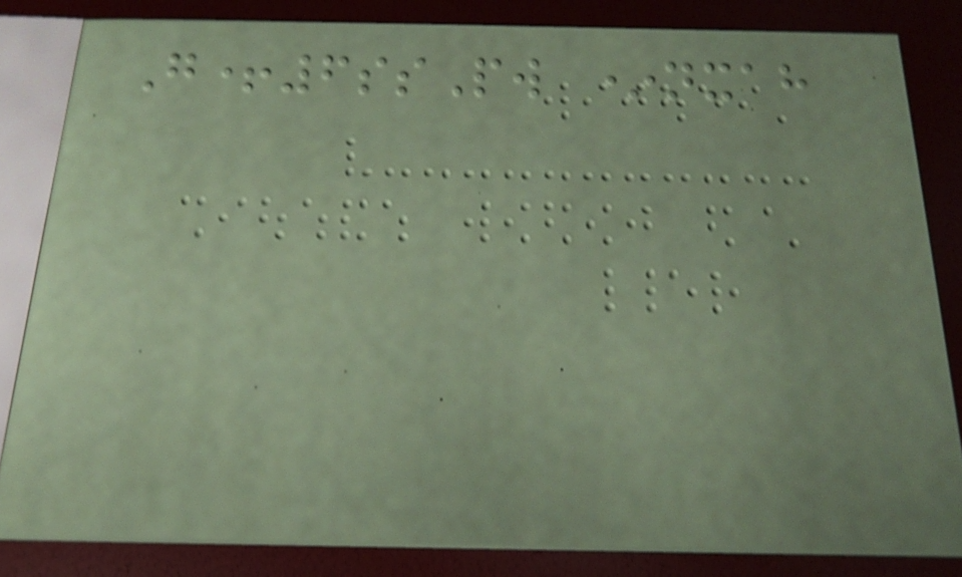G+6ssPw *nxah
